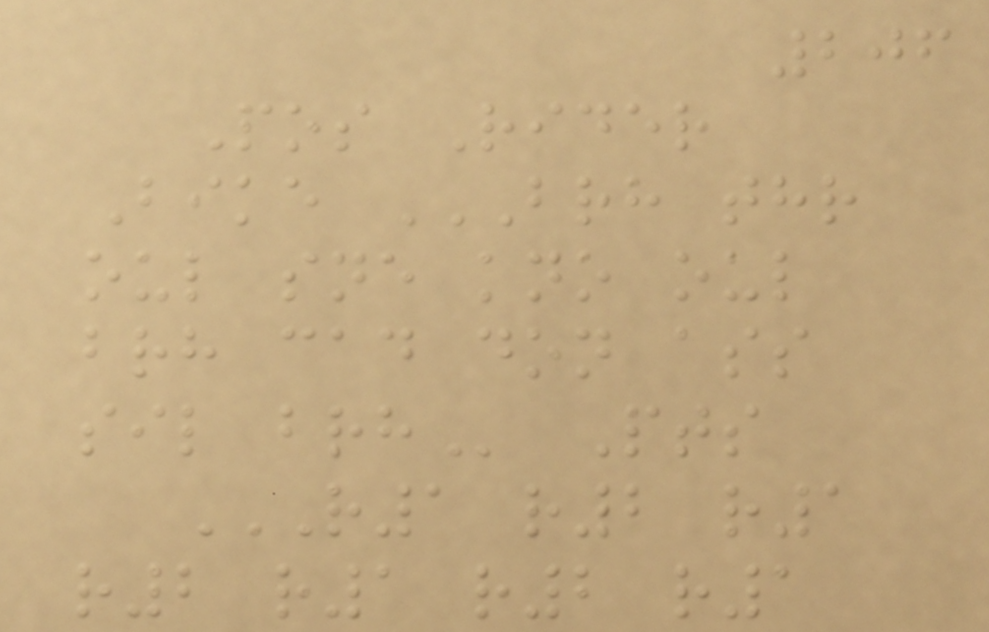206
Pos Rider
Bike BRH THR
OUL SNE KNO OUL
BRH CAD DON ASS
SIL BRH Pts
R1 R2 R1
R2 R1 R2 R1
